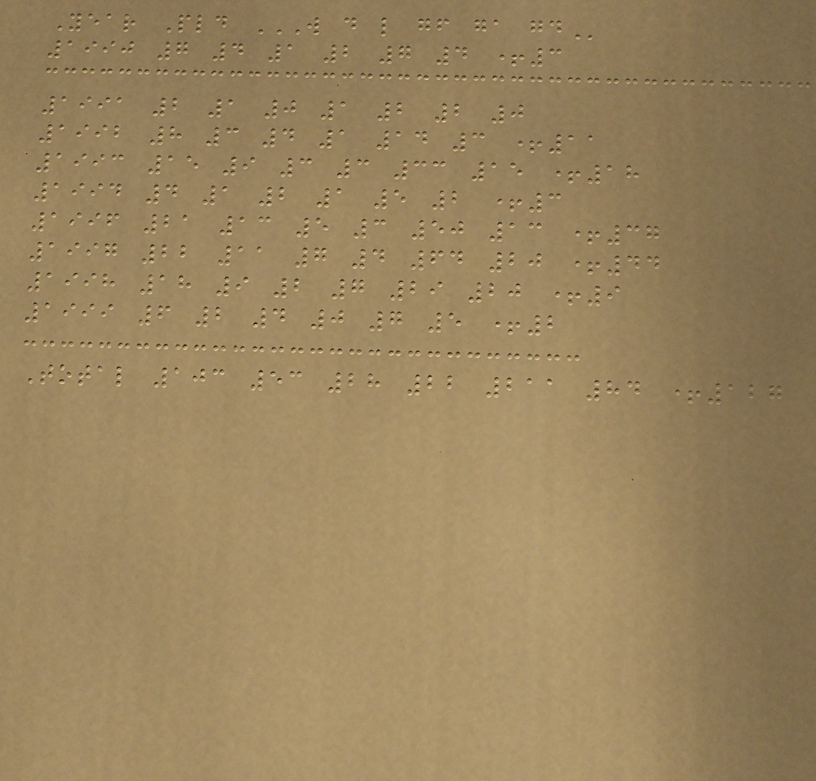Year Pld W D L GF GA GD
1990 7 4 1 2 7 4 +3
1991 2 1 0 1 2 2 0
1992 8 3 4 1 14 3 +11
1993 15 9 3 3 33 15 +18
1994 4 1 2 1 5 2 +3
1996 21 13 5 3 50 13 +37
1997 22 11 7 4 64 20 +44
1998 18 9 2 7 29 20 +9
1999 6 2 4 0 7 5 +2
Total 103 53 28 22 211 84 +127
